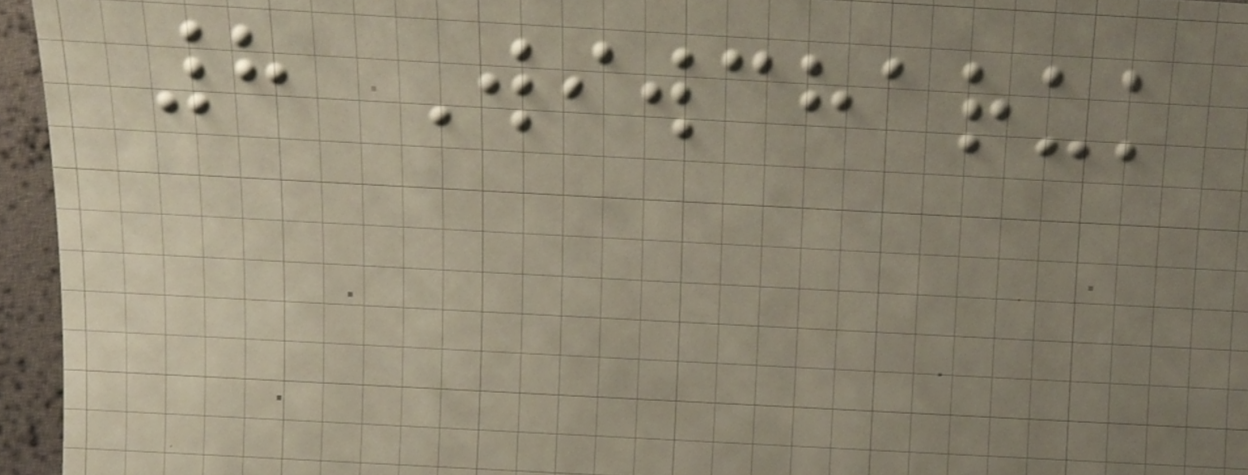8 Wiwcharuk
